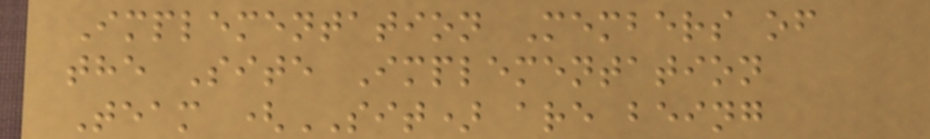Implementation Members of
the Site Implementation
Team (SIT) are being
